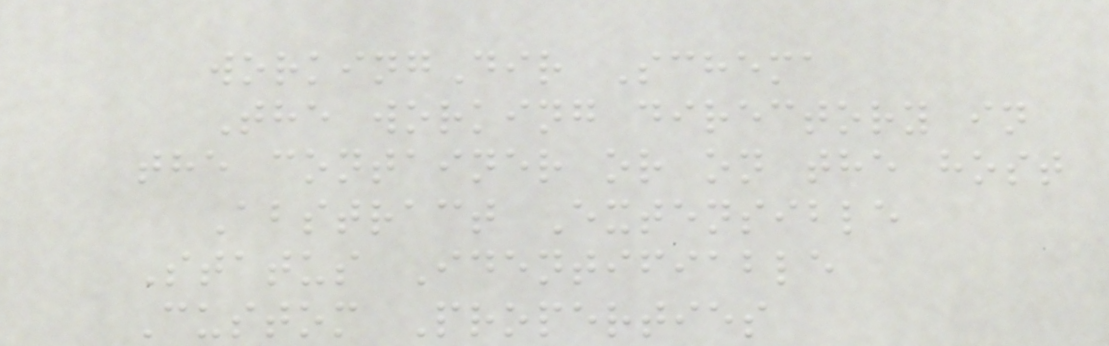workingDir Schema
The working directory in
the container or on the host
Abstract Extensible
Status Identifiable
Custom Properties
